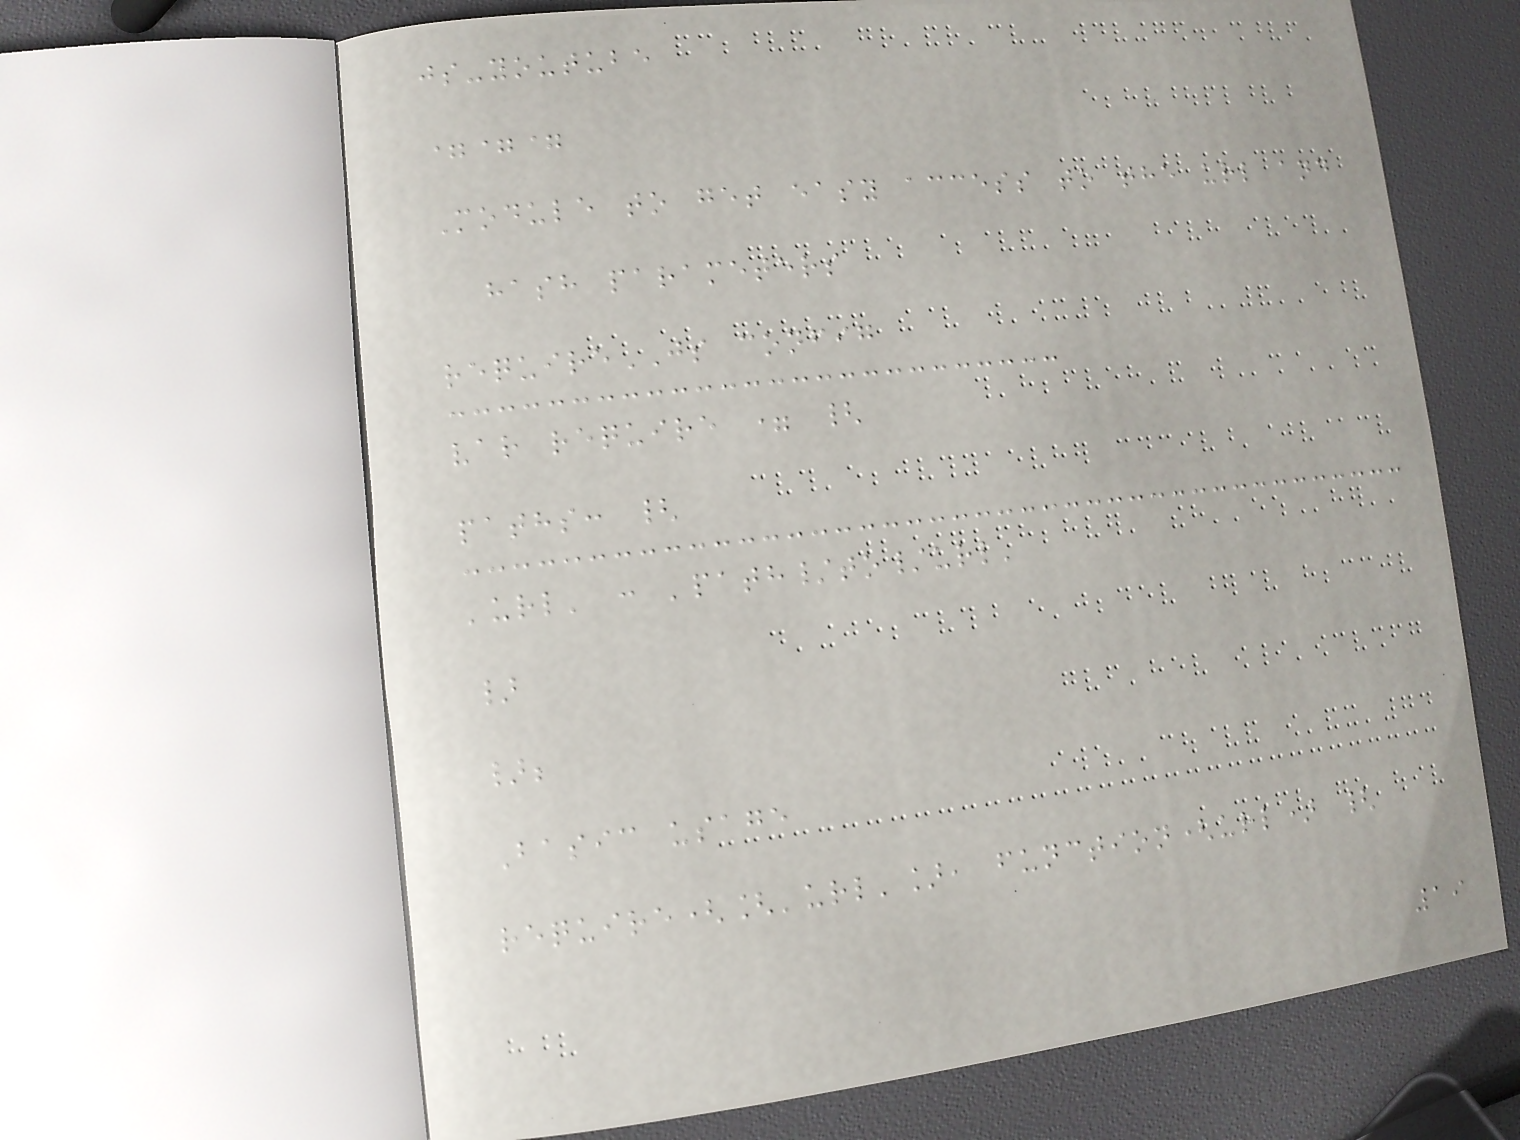js-youtube
===
Module to get easy access to the url and
hash parameters
requireJS config
var require = {
paths: {
'url' : 'path/to/url'
}
};
Basic usage
require(['url'], function(url) {
19
